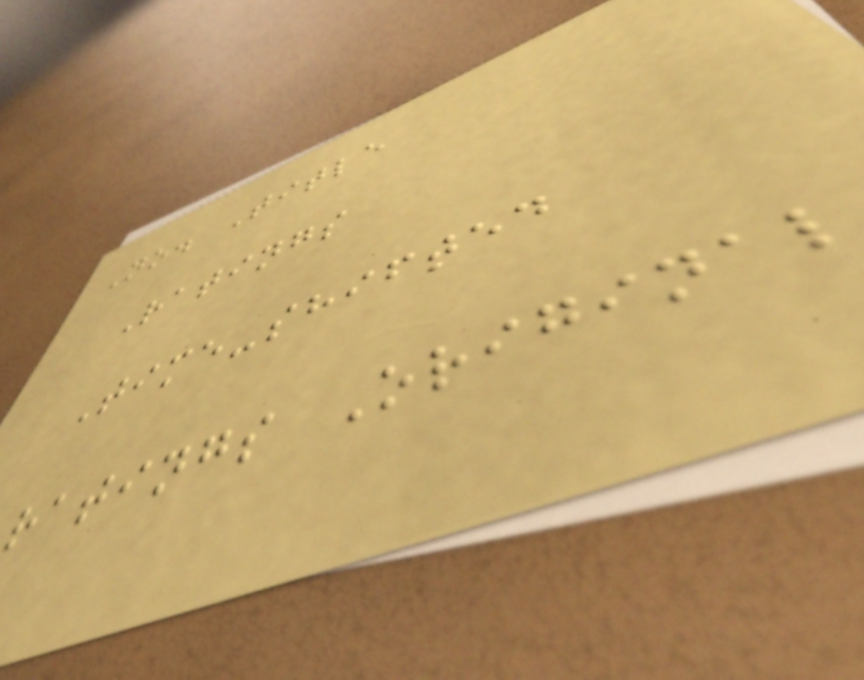No. Title
Ratings
Time-shifted
ratings Original
